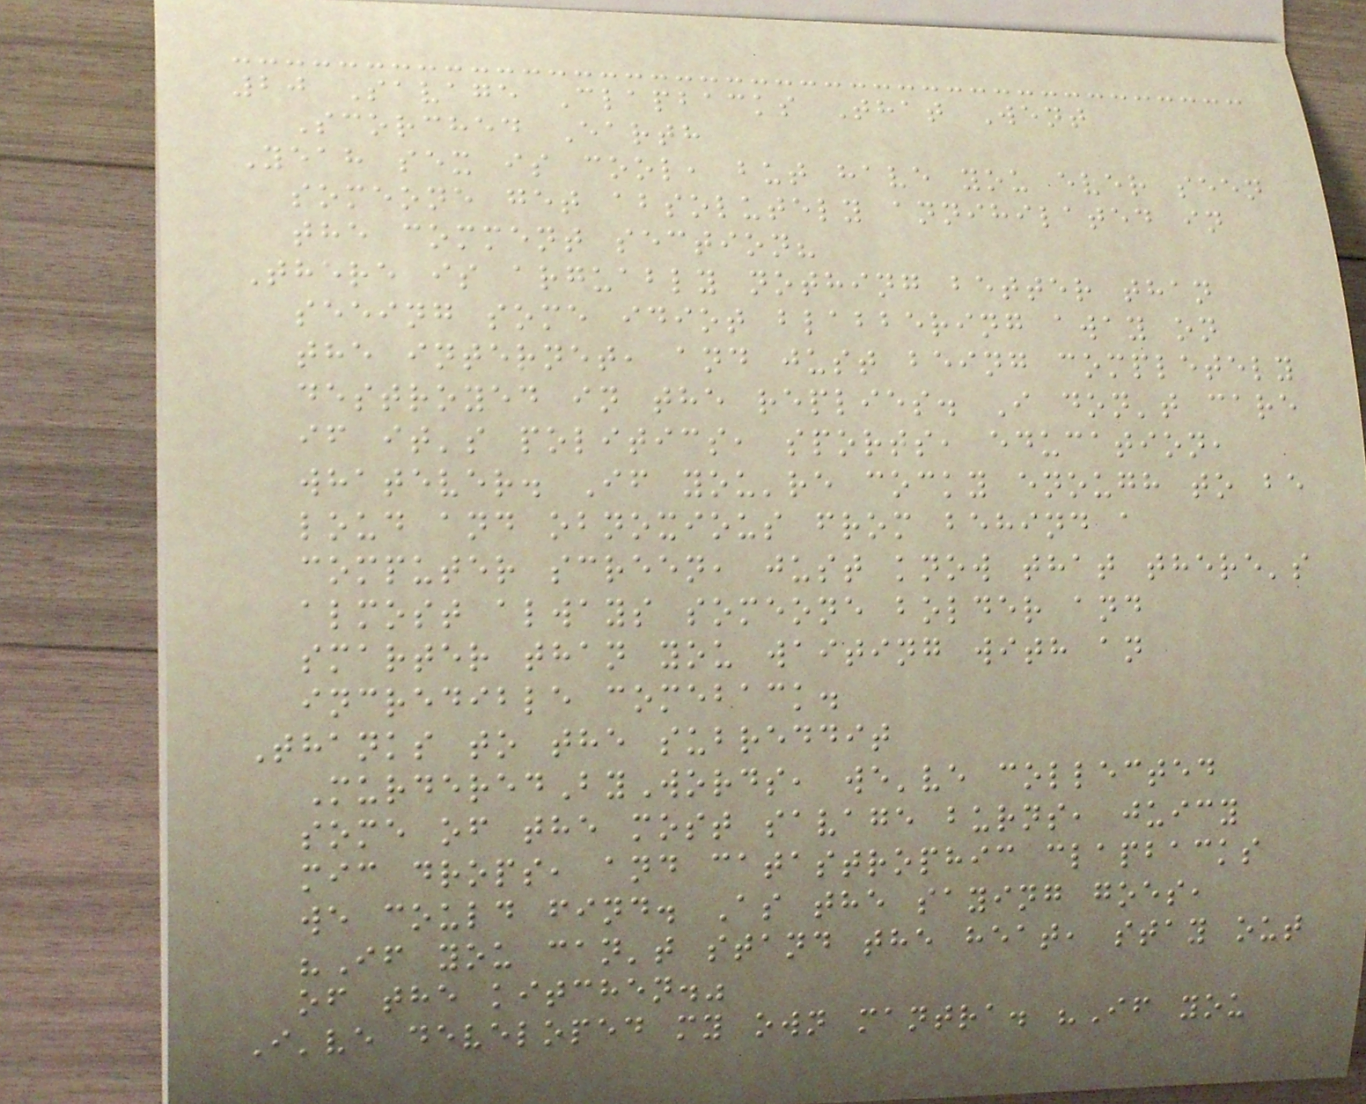20 Savage Clapbacks That Went
Scorched Earth
Yeah sex is cool, but have you ever seen
someone get absolutely annihilated in
the comment section?
There is arguably nothing better than
seeing some idiot blabbering away on
the internet, and just being completely
destroyed in the replies. I don't care
if it's politics, sports, education,
whatever. If you're cocky enough to be
loud and obnoxious from behind a
computer screen, just know that there's
almost always someone bolder and
smarter than you waiting with an
incredible comeback.
Thanks to the subreddit
MurderedByWords, we've collected
some of the most savage burns, juicy
mic drops, and catastrophic clapbacks
we could find. As the saying goes,
"If you can't stand the heat, stay out
of the kitchen."
I've developed my own mantra. "If you
